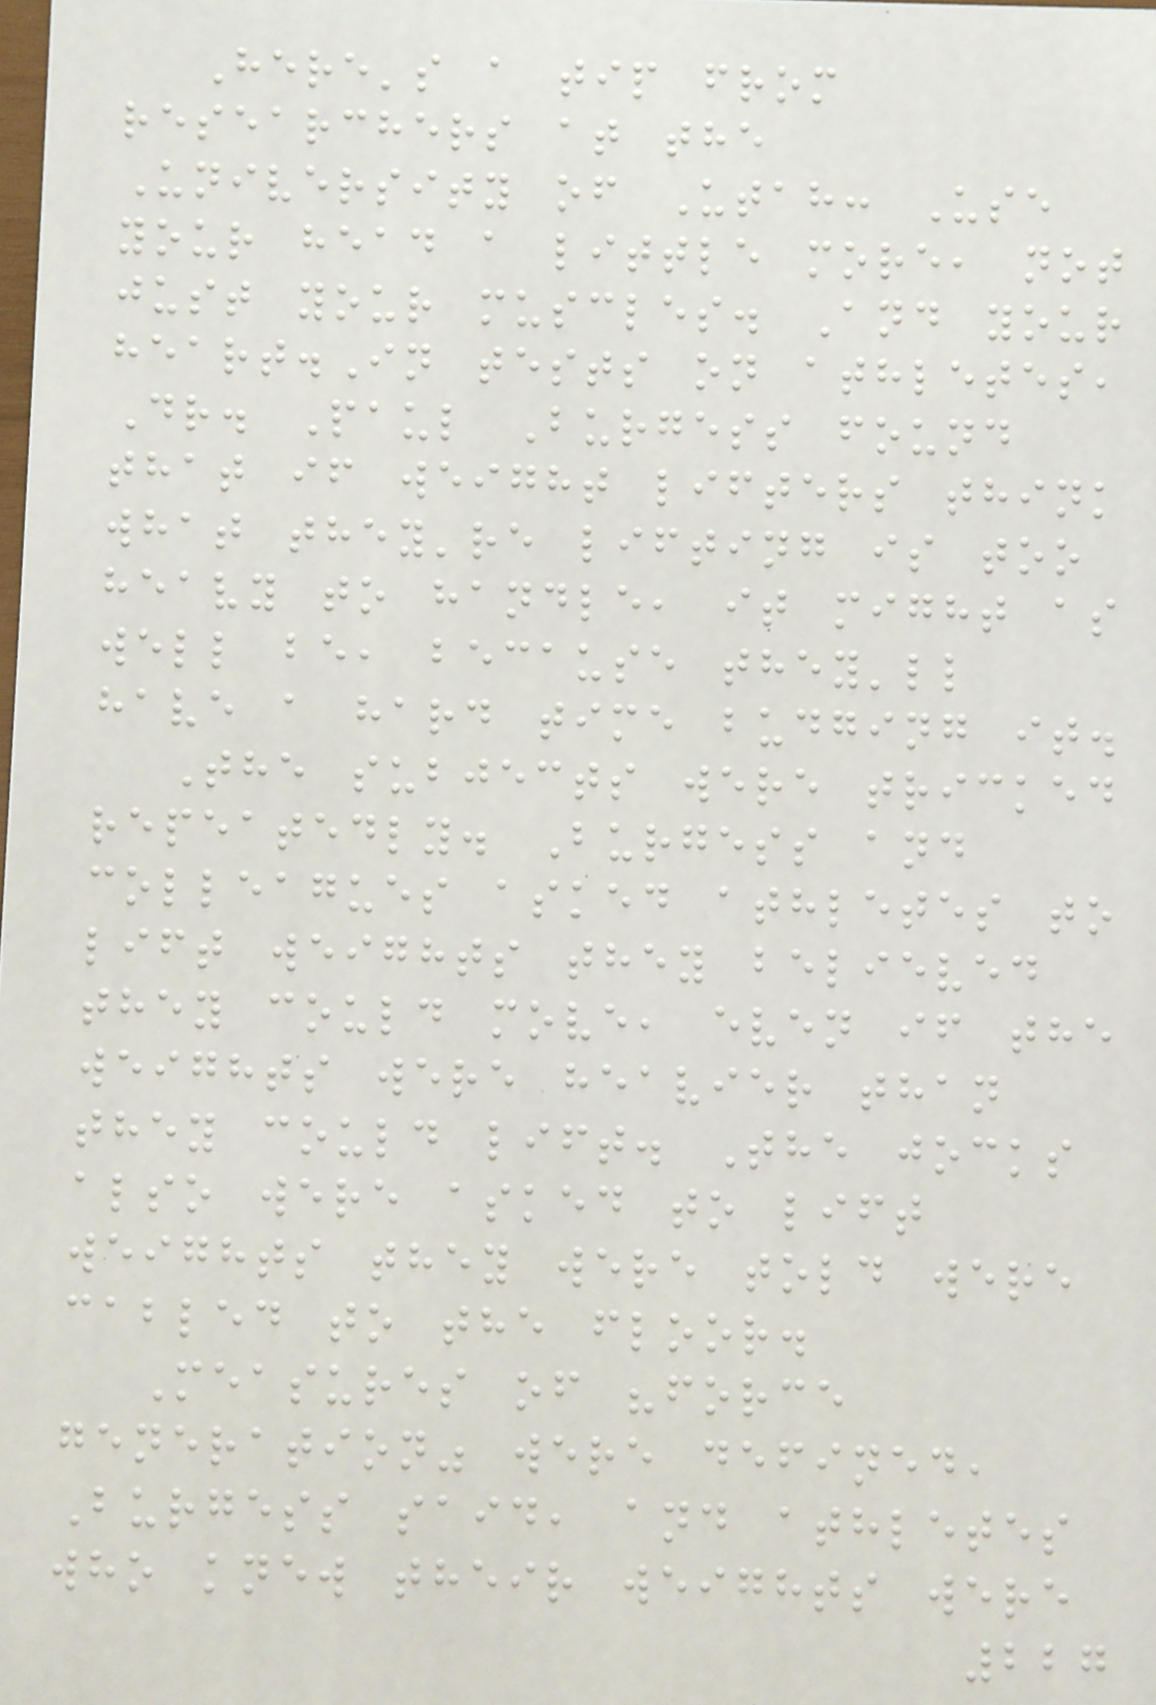Here's a tip from
researchers at the
University of Utah: Use
your head a little more, not
just your muscles. And your
heart.In tests on athletes,
Dr. Paul Burgess found
that if weight lifters think
what they're lifting is too
heavy to handle, it might as
well be, because they'll
have a hard time budging it.
The subjects were tricked
repeatedly. Burgess and
colleagues asked athletes to
lift weights they believed
they could move, even if the
weights were heavier than
they could lift. The jocks
also were asked to lift
weights they were told were
cabled to the floor.
Measures of "force
generation" were defined,
Burgess said, and athletes
who knew their weights were
227
